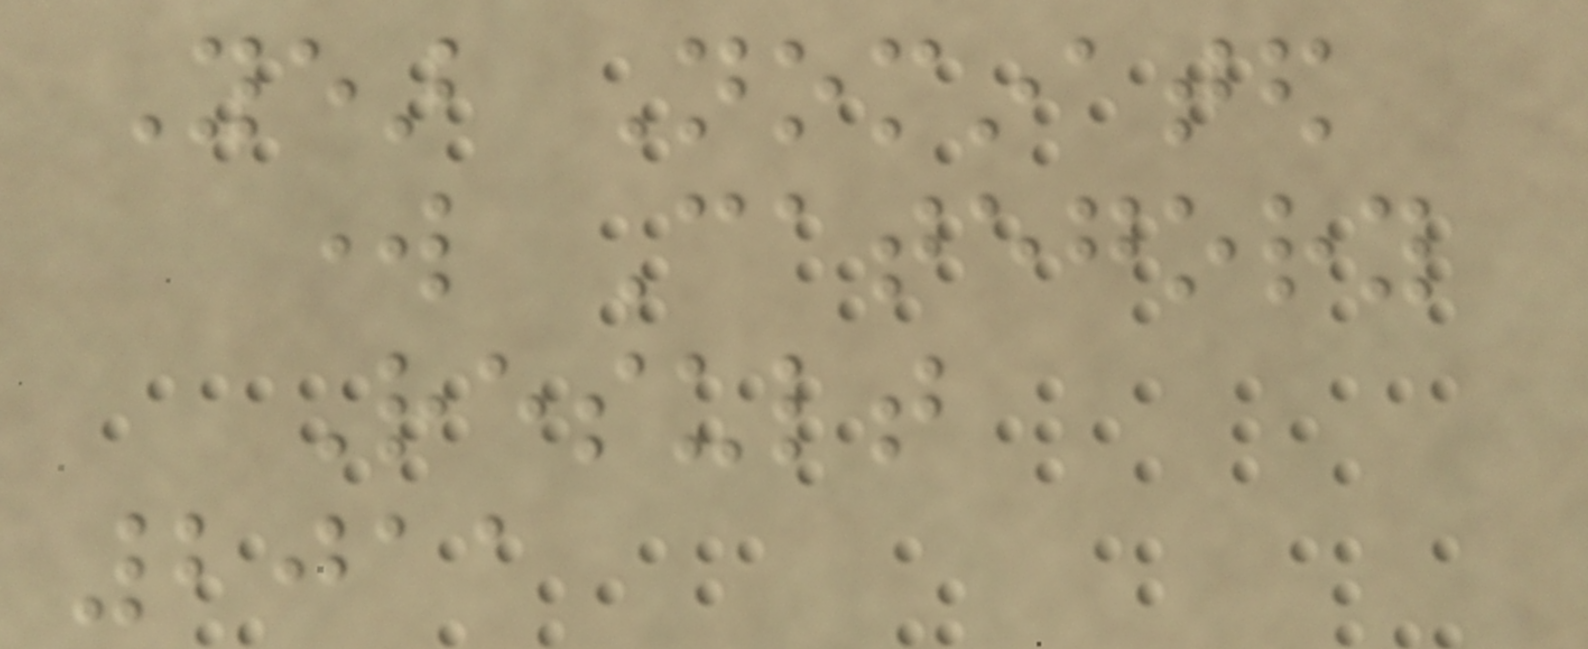Year Nominated
work Category
Result
2011
